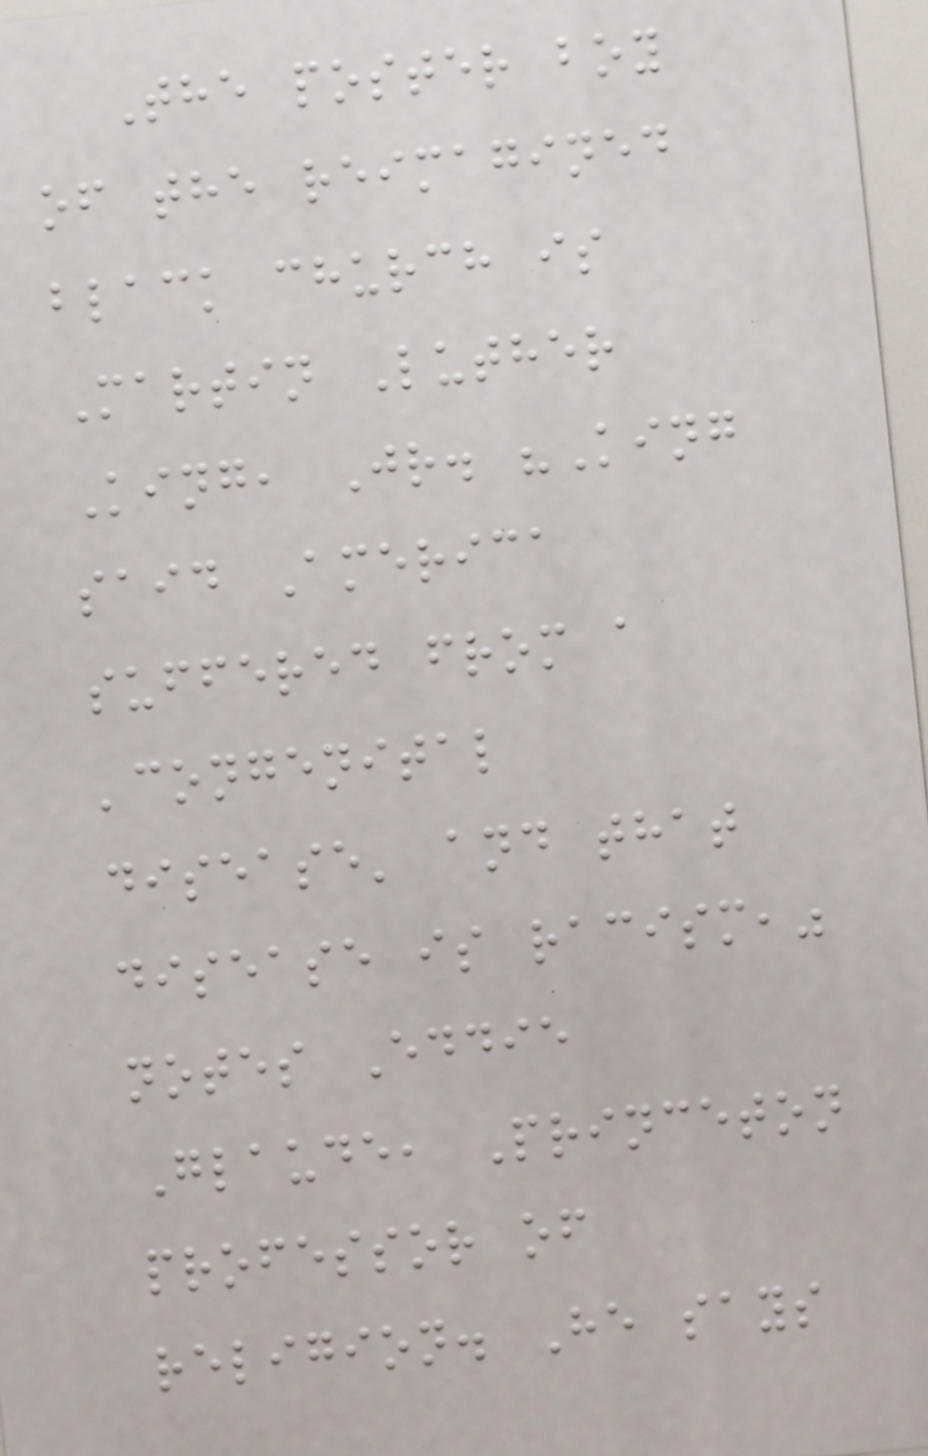The poster boy
of the reimagined
black church is
Martin Luther
King, Jr. "King
said America
suffered from a
'congenital
disease' and that
disease is racism,"
notes Eddie
Glaude, Princeton
professor of
religion. He says
